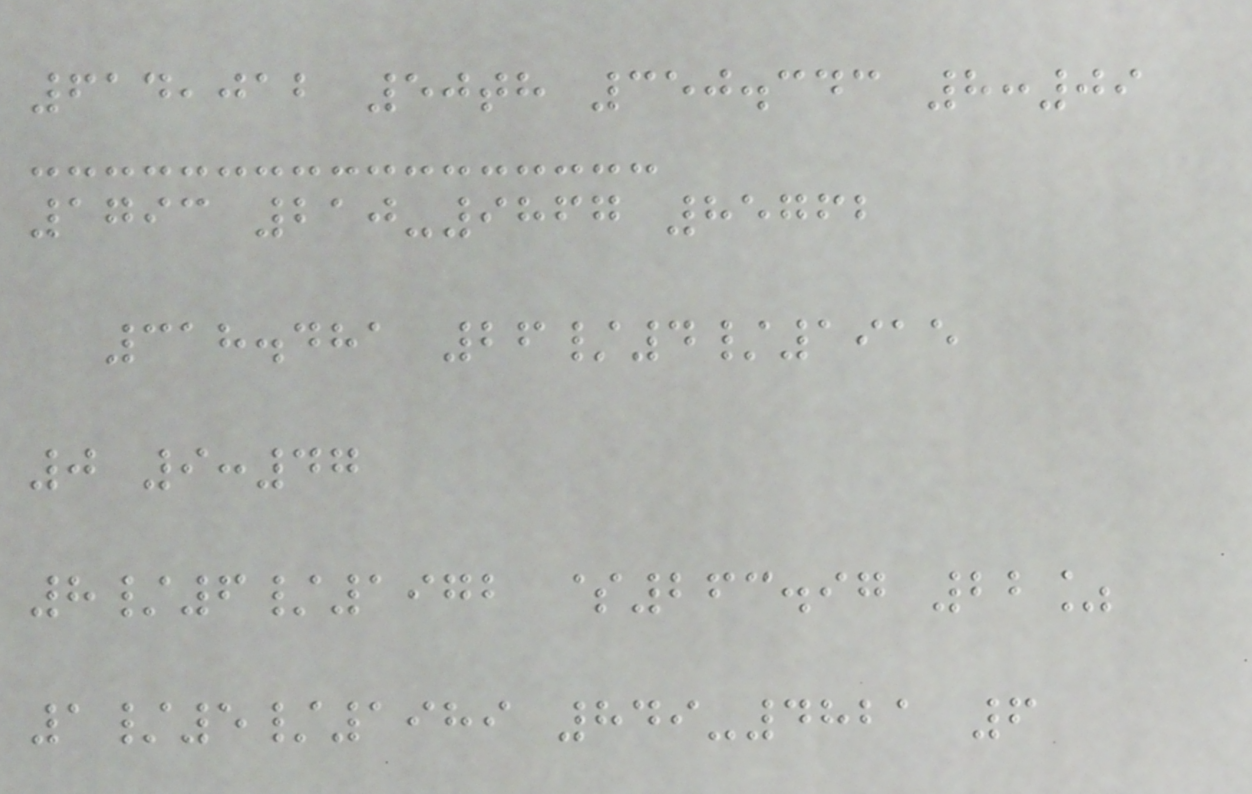614,012 50th 350.343 8:09
1793 210-9867 85762
318.481 26/4/1915
0 9:47
8/6/1972 $263.97 22%
1/5/1989 849-4821 6
